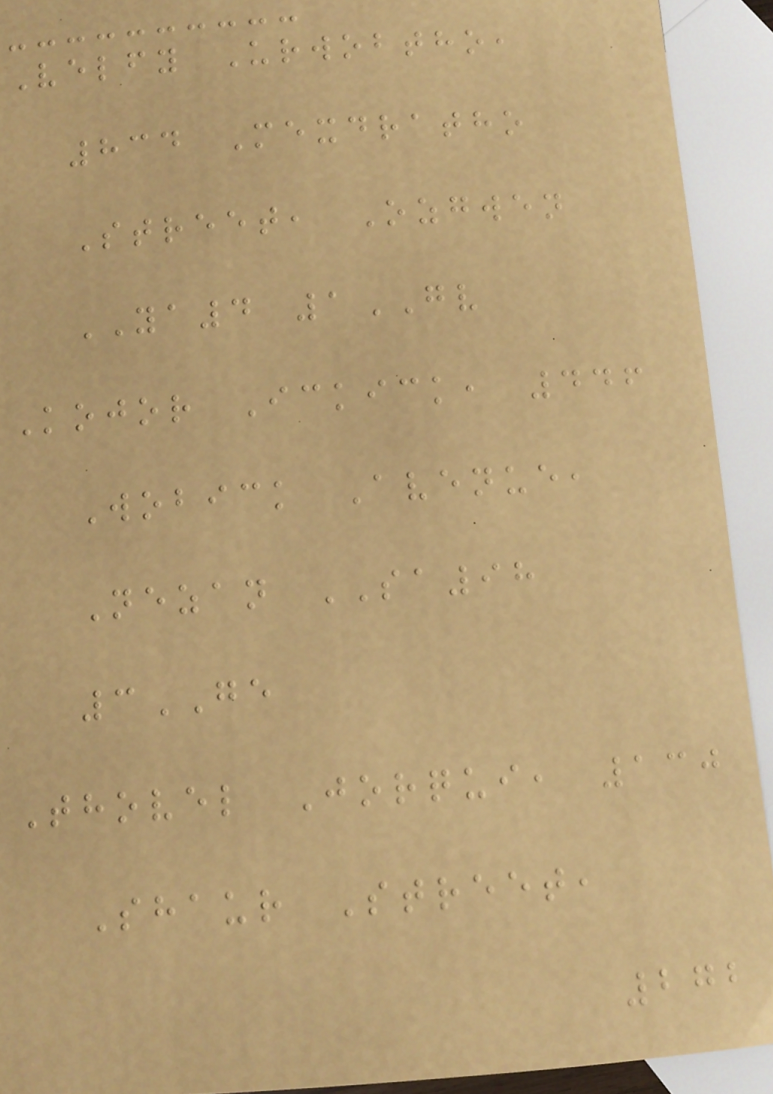Velfy Urwobtho,
834 Mexdratho
Street, Ozgwen
YA4 1GV
Kojor Ickick, 446
Wobick Avenue,
Nezan SA98
3GE
Thovel Jorqui, 130
Shaur Street,
272
